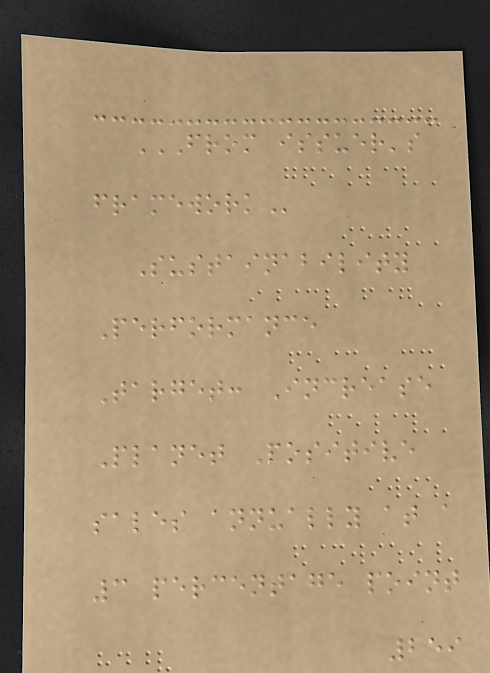FROM ISSUER'S
FRAMEWORK
Sustainability
Performance
Target: Increase
Planet Positive
sales annually at a
3 percentage point
259
